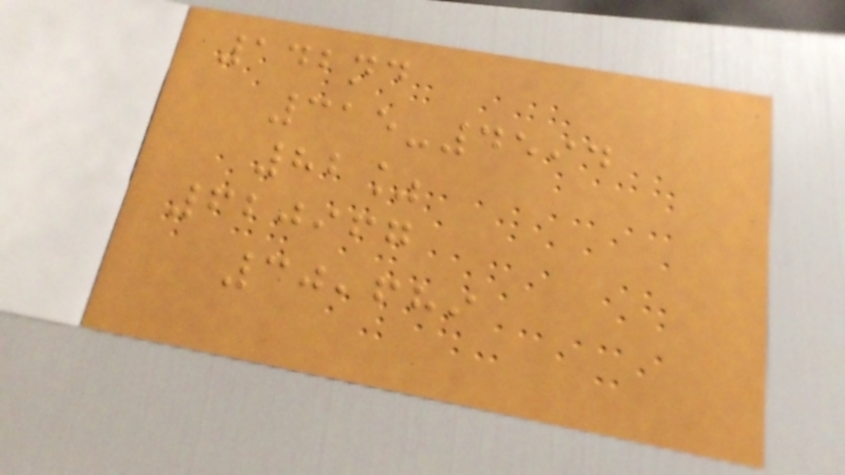142nd
315-4594
82%
620967
30,689
